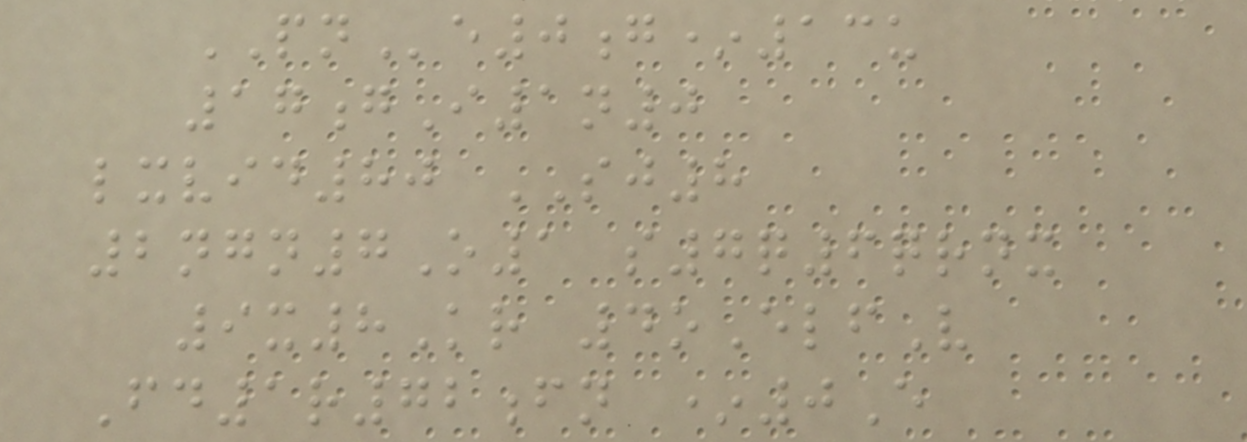PNe0g*13u
17gI1n0
lxvid80 SJ8
2ngn7O1 s7q6qrnx
9x8Kr 4oElfV
Fd1r72fn *0E
